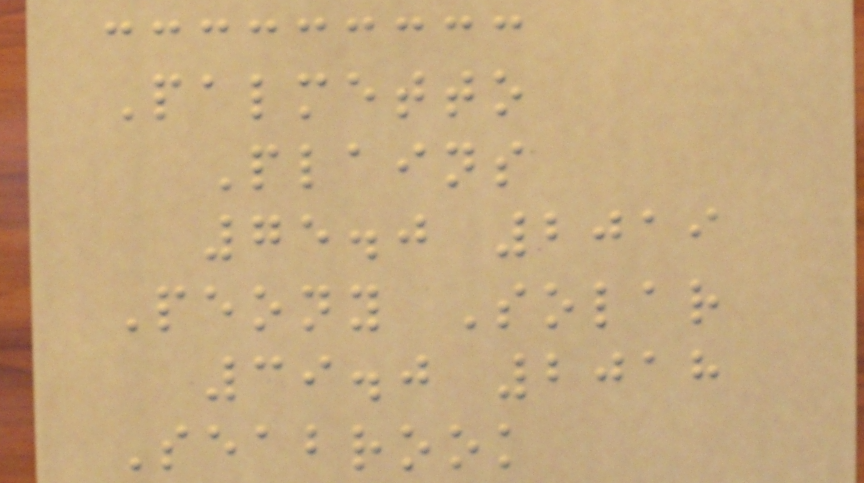Palmetto
Plains
75.0 2019
Peony Solar
39.0 2018
Seabrook
